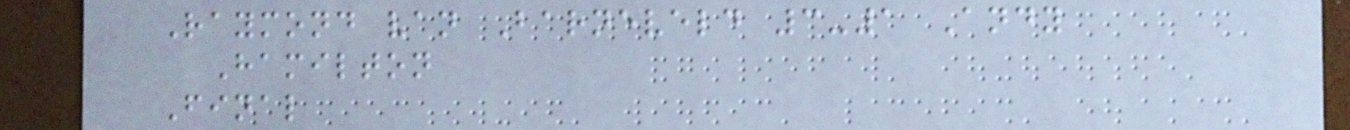Raymond van Barneveld 3-1 Andy
Hamilton
Final
